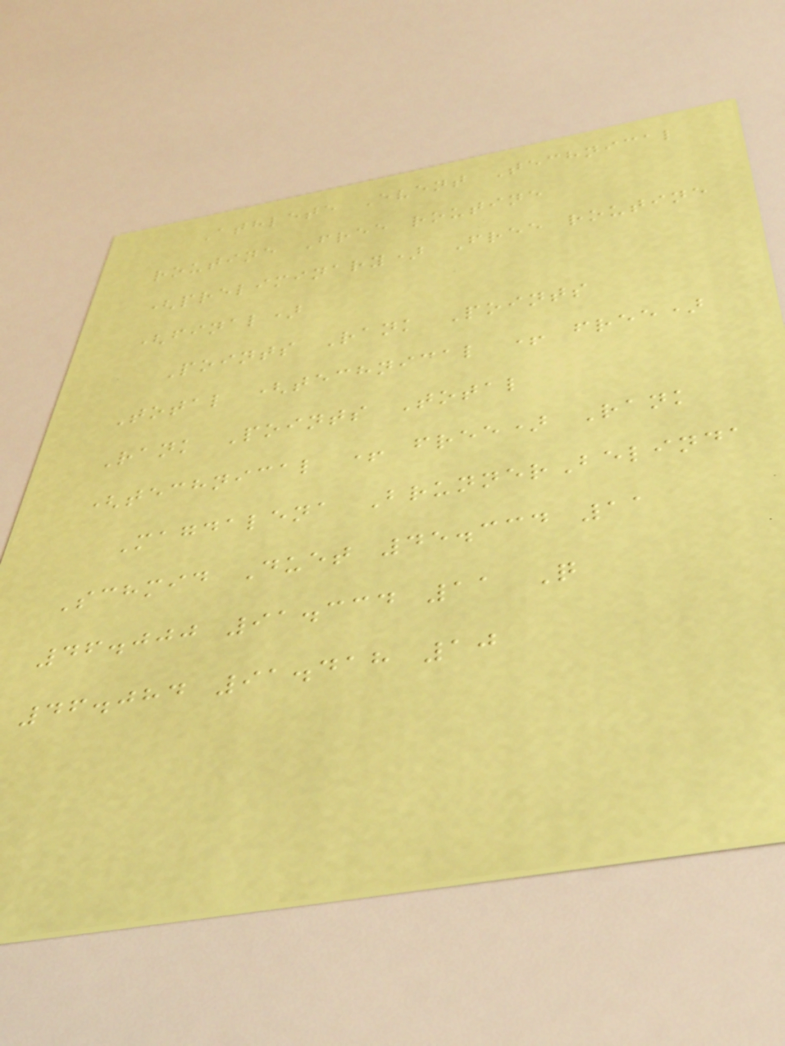Athlete Event Technical
routine Free routine
(preliminary) Free routine
(final)
Points Rank Points
Total (technical + free)
Rank Points Total
(technical + free) Rank
Magdalena BrunnerBelinda
Schmid Duet 45.334 11
46.000 91.334 11 Q
46.084 91.418 10
